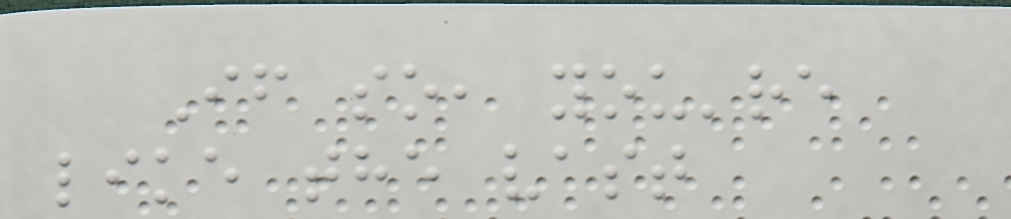If so, you're
like the vast
